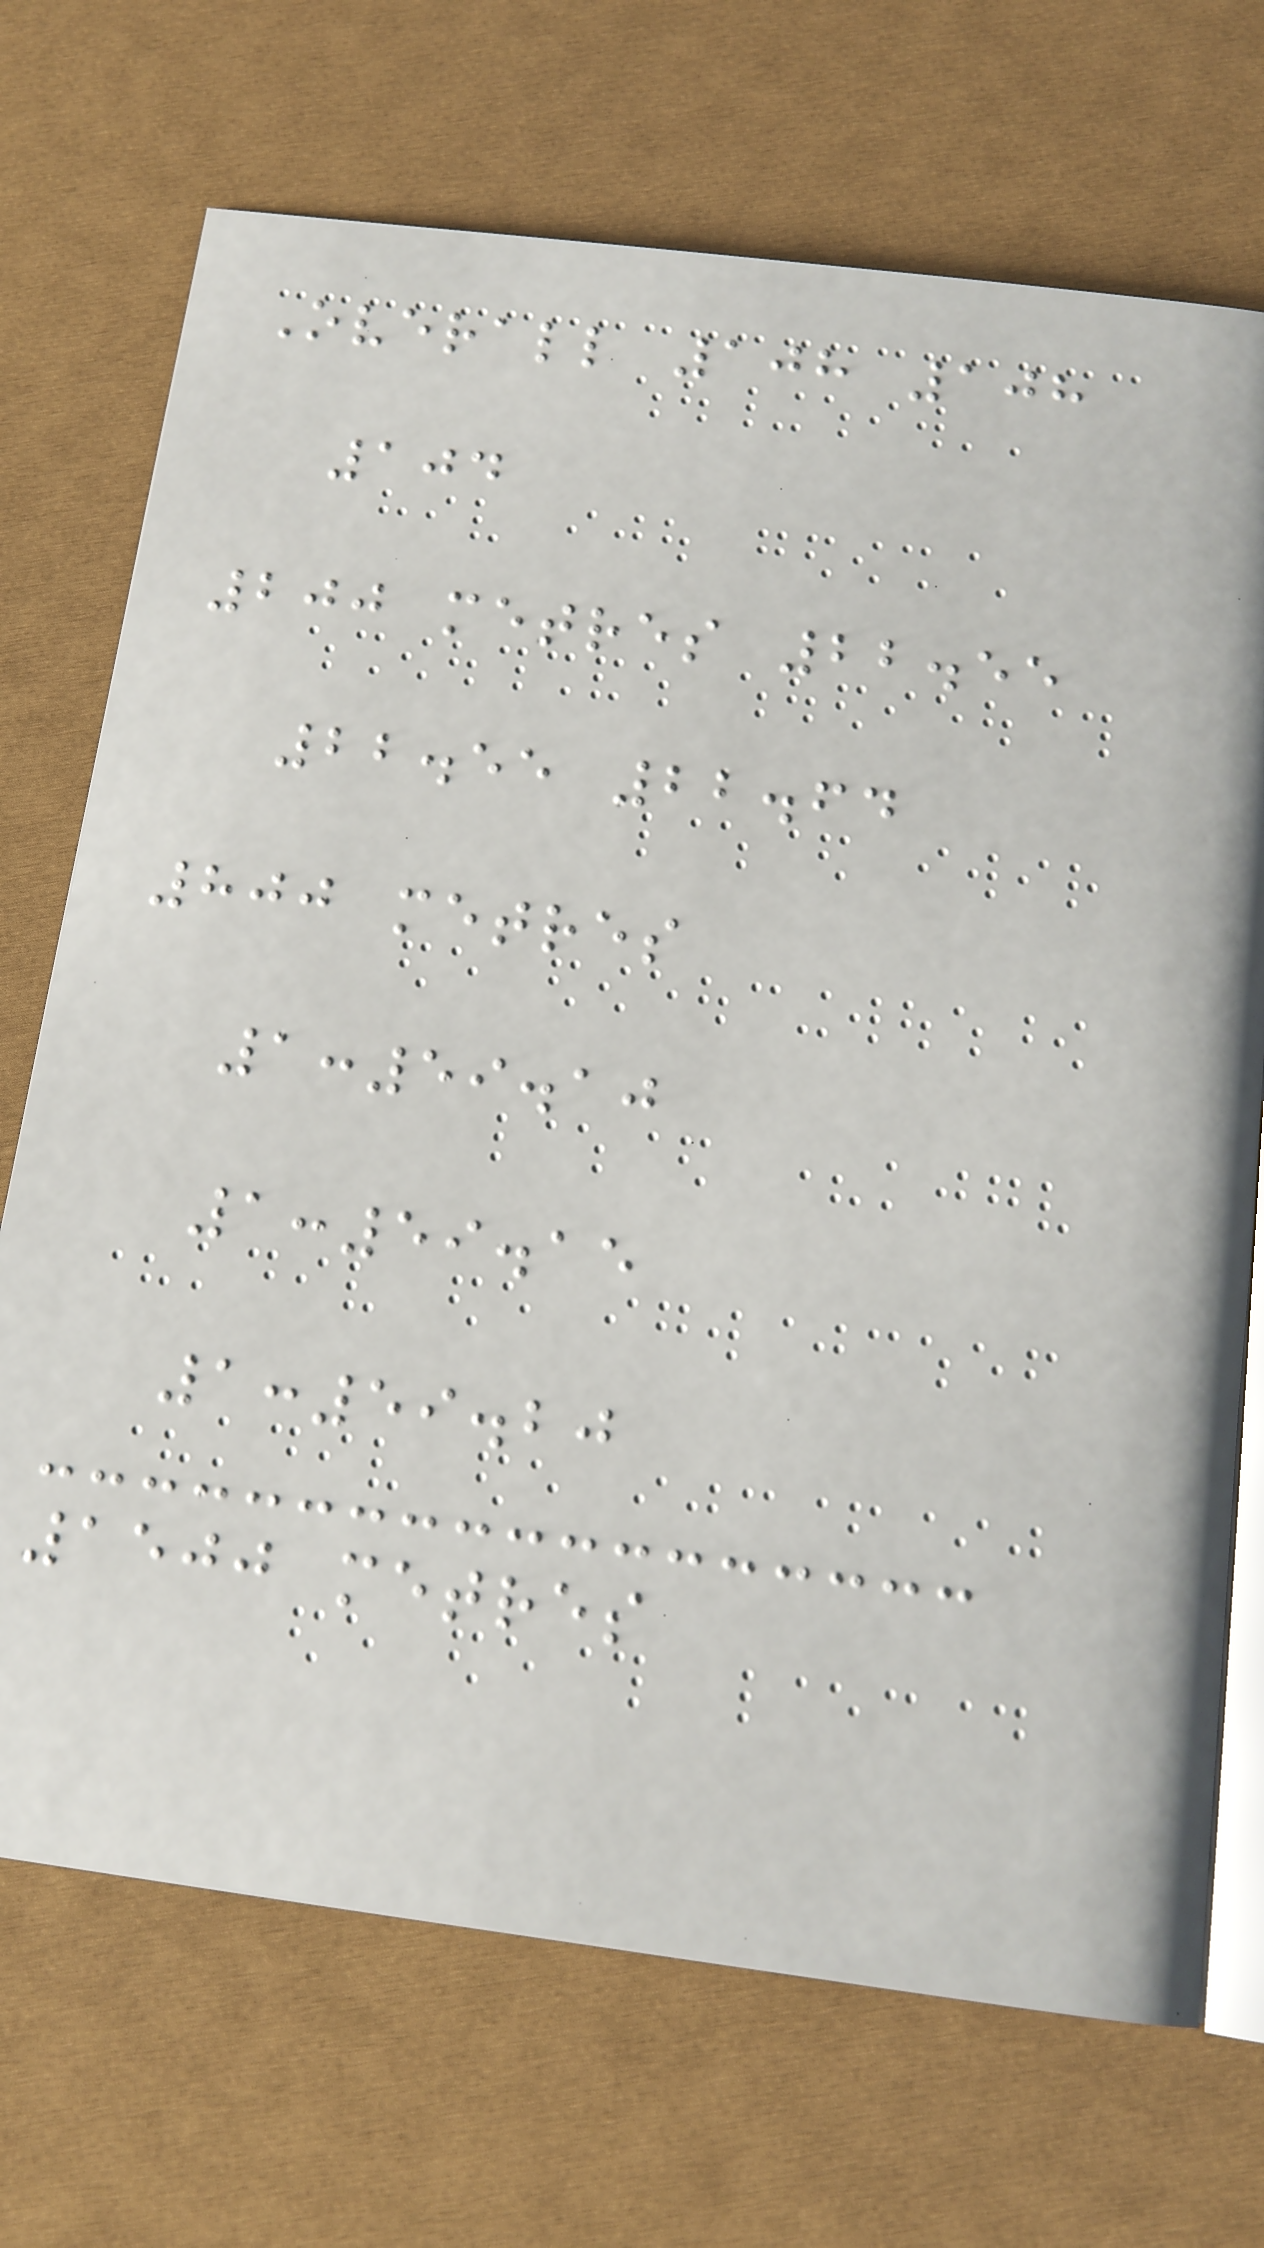Overall 108 108
104
200 metres 22.55
22.55 22.64
800 metres
1:59.10
1:59.15
1:59.20
1500 metres
